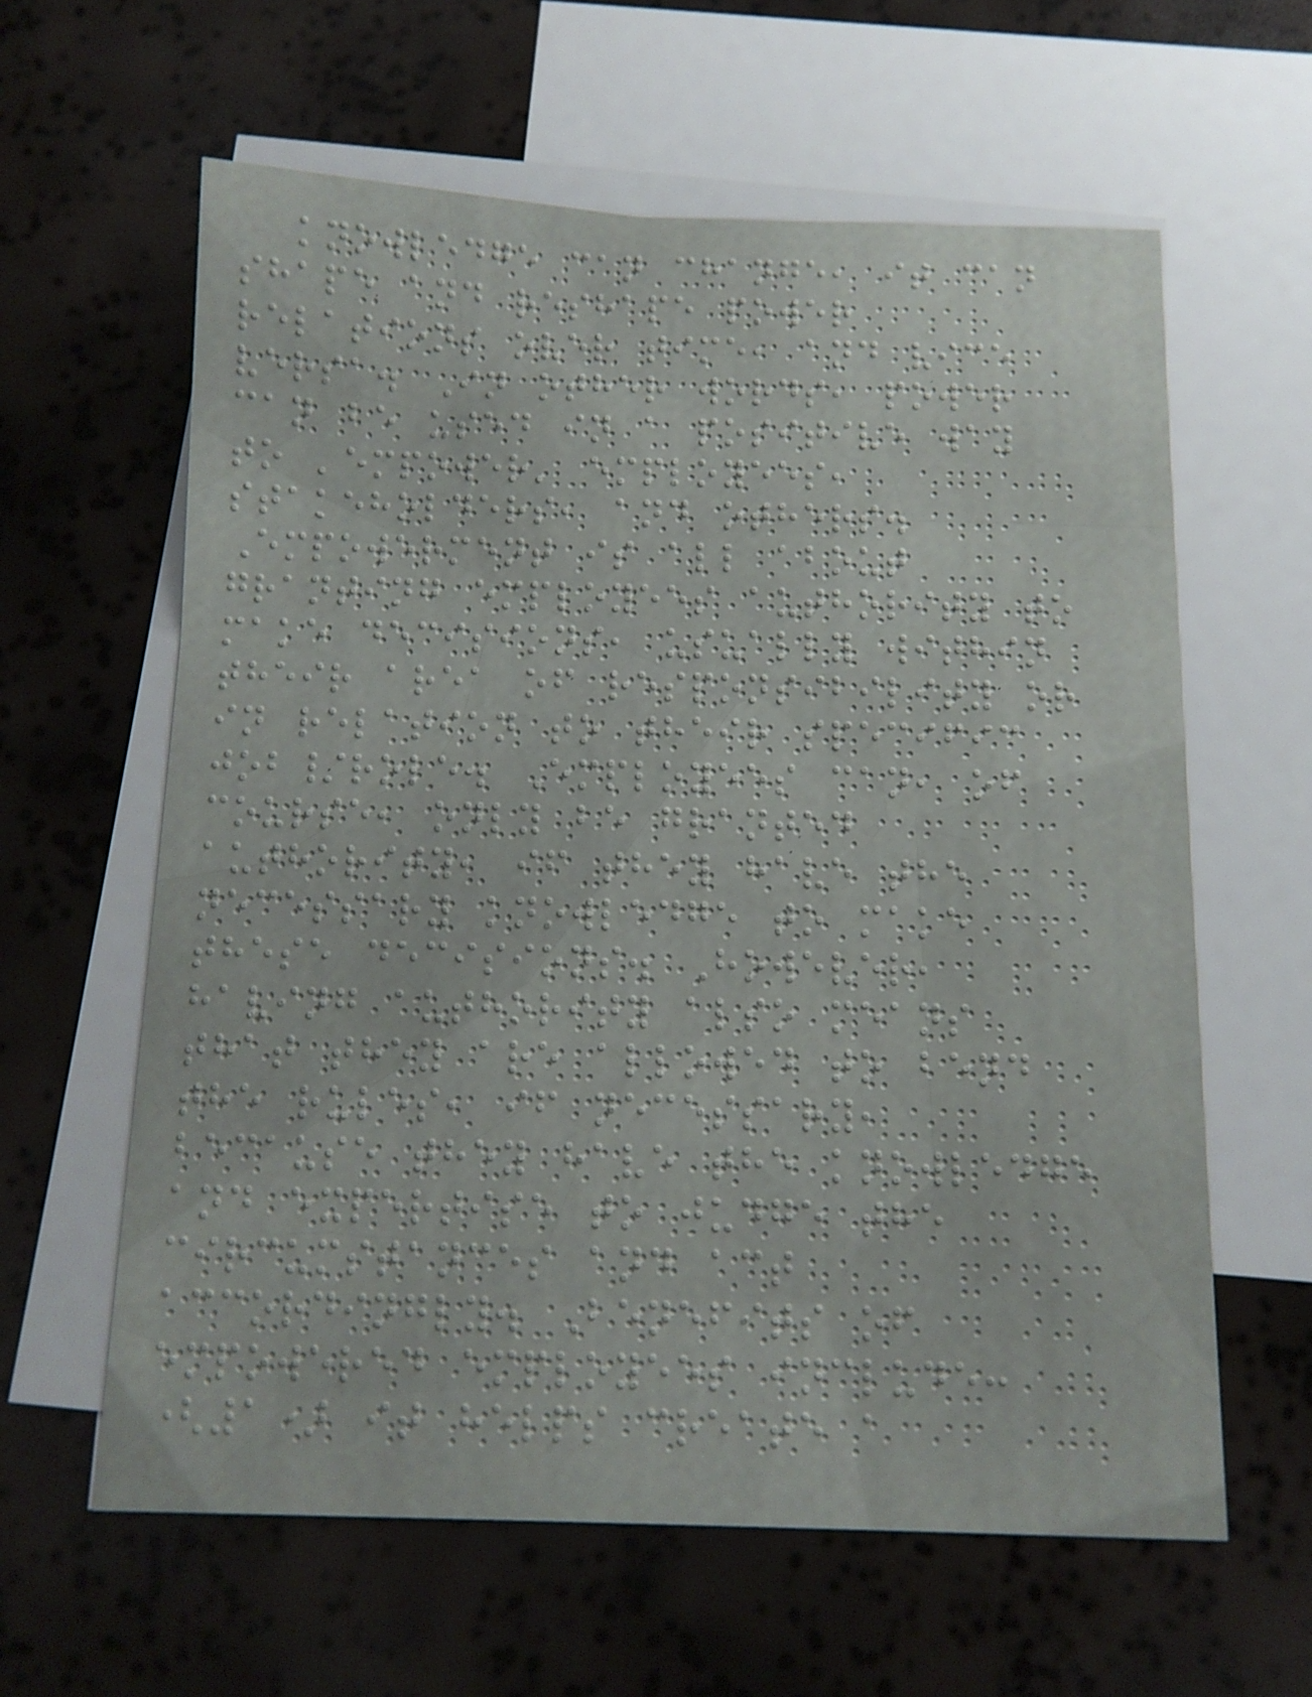knowledge can change, it can
shape and reshape power
relations over time, and vice
versa. In other words, power
can be used in a positive way
to 'empower' employees,
stakeholders, and others.
Empowerment is all about
granting employees authority to
make decisions, usually within
their area of responsibility or
in relation to their specific
job/role. Employees can, of
course, only be granted
authority, if they have the
necessary knowledge to make
these decisions. However,
having authority also means
that they are allowed to bend
the rules, if necessary,
because they have the knowledge
and expertise to judge the
circumstances and act
accordingly. Benefits of
empowered employees include:
(1) it helps create a
